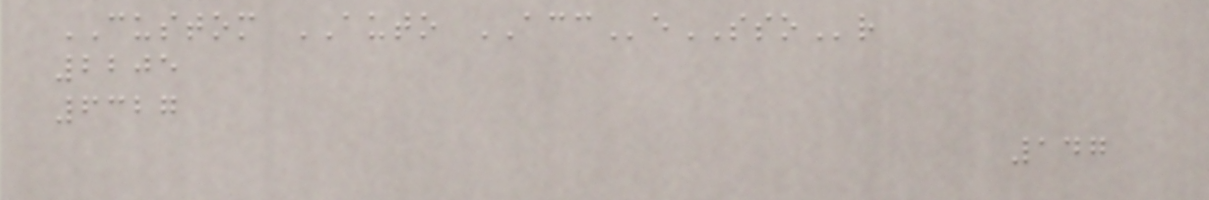CUSTOM AUTO ACCeSSOr
2205
6327
147
